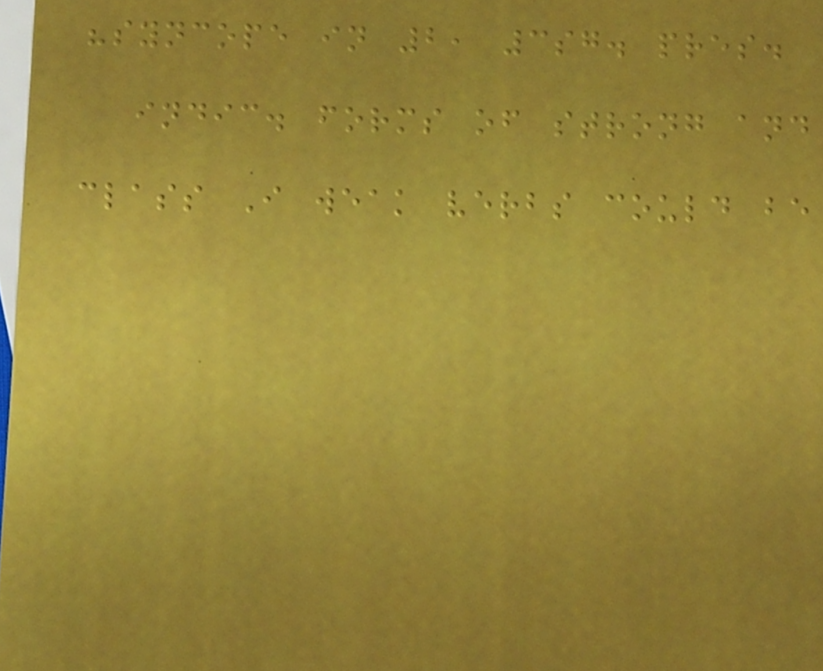"syncope in 2, 3sg. pres.
indic. forms of strong and
class I weak verbs could be
